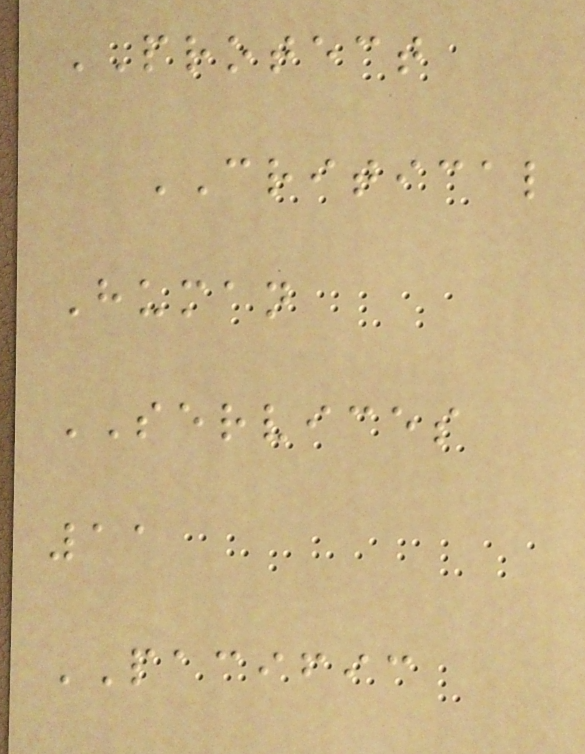PROTECT
CRITICAL
Human
SERVICES
11
PACIFIC
